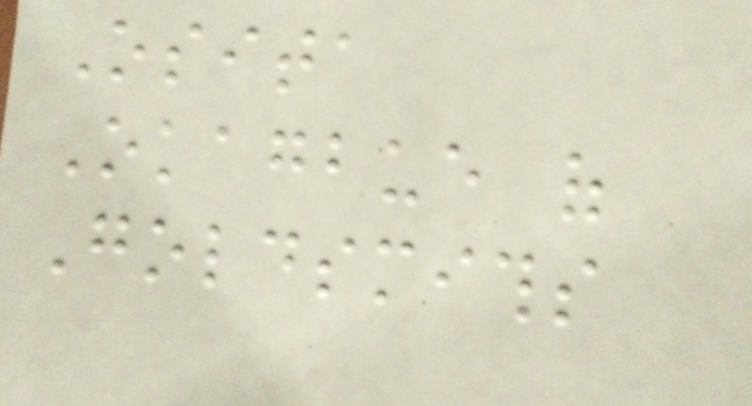Osita
Okagbue of
Goldsmiths
